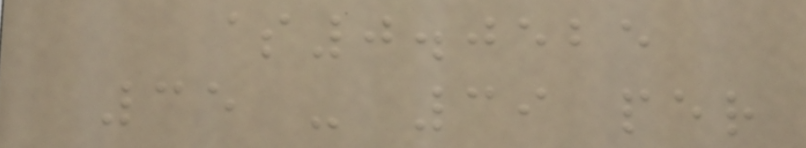$0.0525
35 - 39 per
